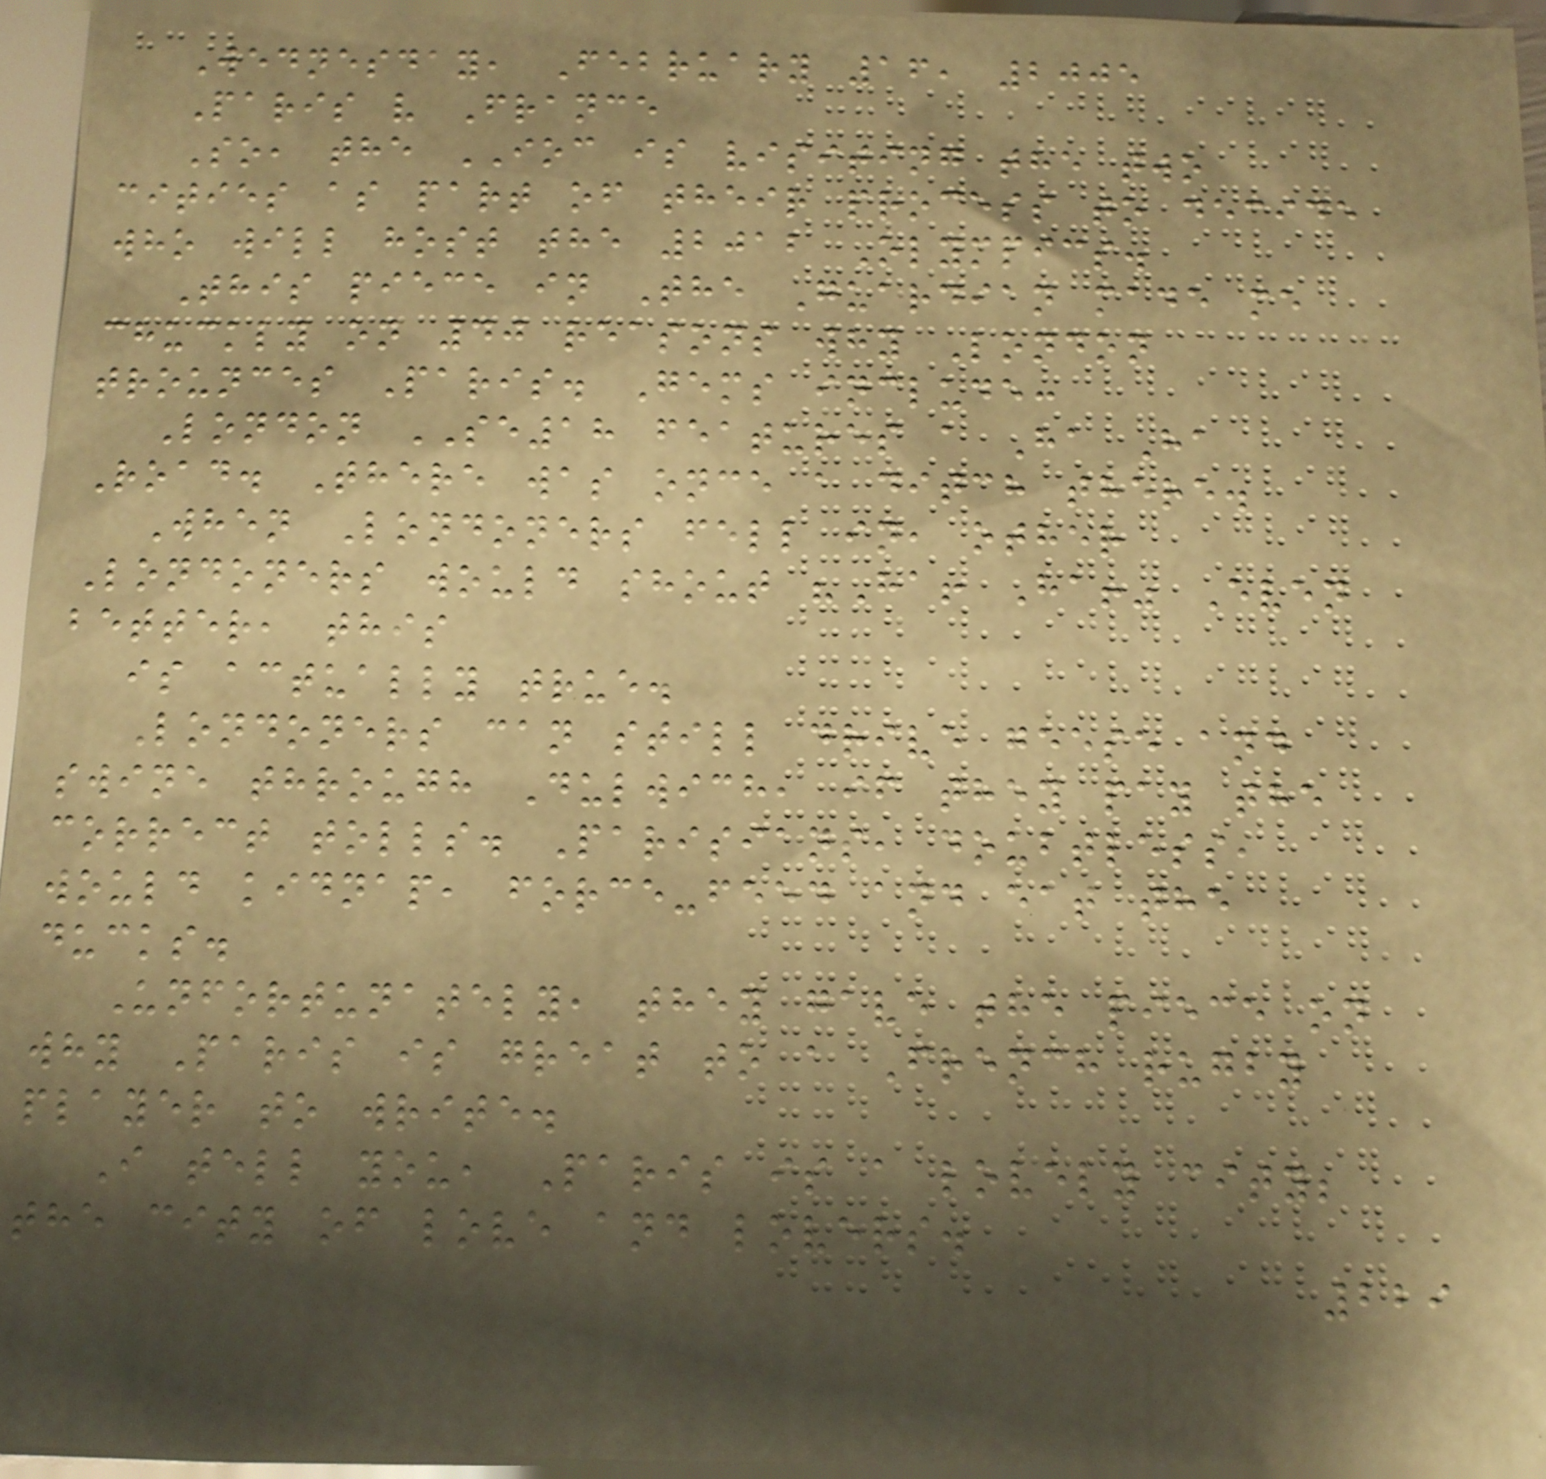Wednesday, February 16, 2005
Paris v France
So, the IOC is visiting the two
cities as part of their process to decide
who will host the 2012 Olympics.
This piece in The Guardian made me
chuckly on 40 reasons why London
trounces Paris. Gems include:
London SE18 features a Ha Ha
Road. There was once a ditch there.
When Londoners fell in, other
Londoners would shout "Ha! Ha!" Even
better, this
is actually true.
Londoners can still drive geese and
swine through Dulwich, if they pay the
correct tolls. Parisians, doubtless,
would kidnap, force-feed and eat the
ducks.
Unfortunately, they gave the piece on
why Paris is great to a French rugby
player to write.
I tell you, Paris is a lovely city;
the city of love and lovers.
229
